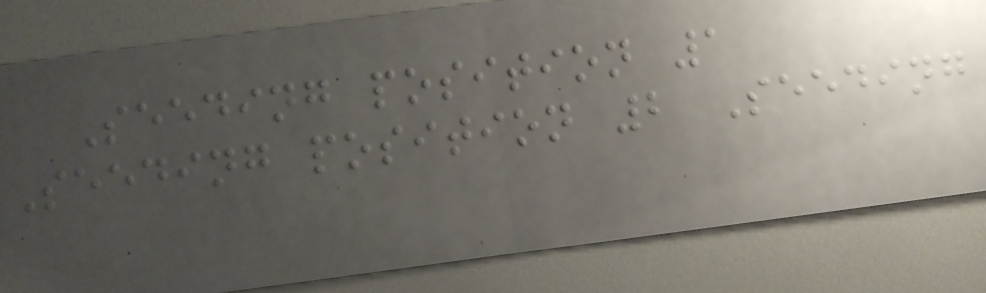Seeding position 1
Seeding position 2 Seeding
